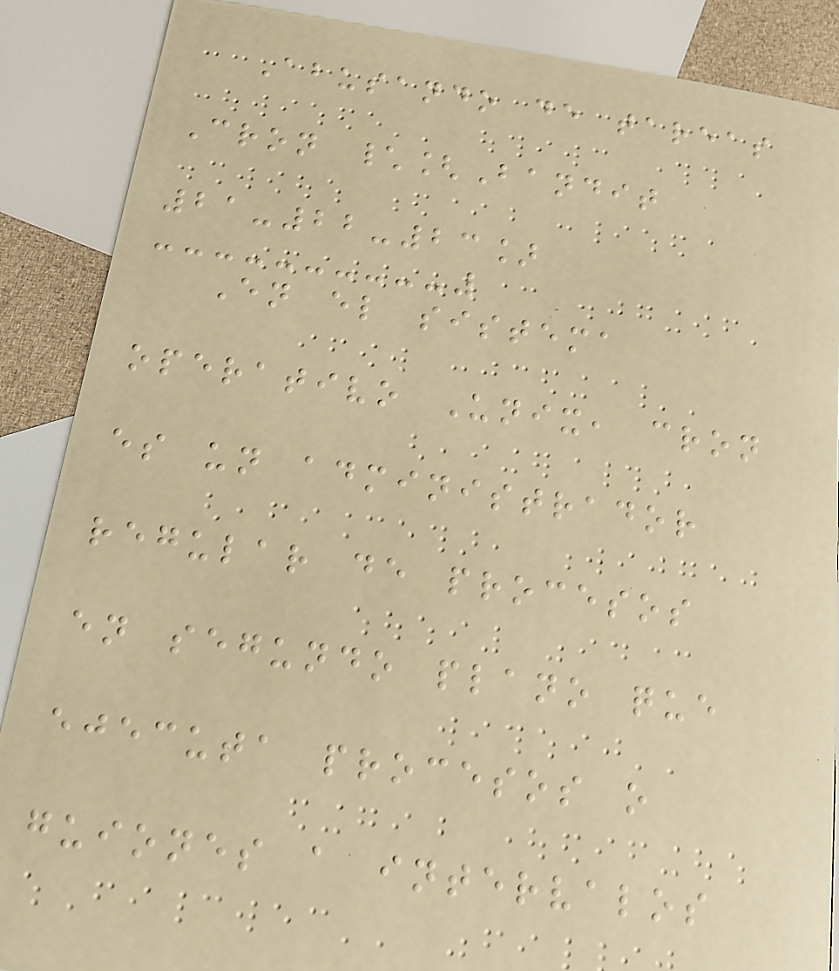Abusando de tareas
Cron \[Bandit
21-22-23]
En el sistema
operativo Unix, cron
es un administrador
regular de procesos
en segundo plano que
ejecuta procesos o
guiones a intervalos
